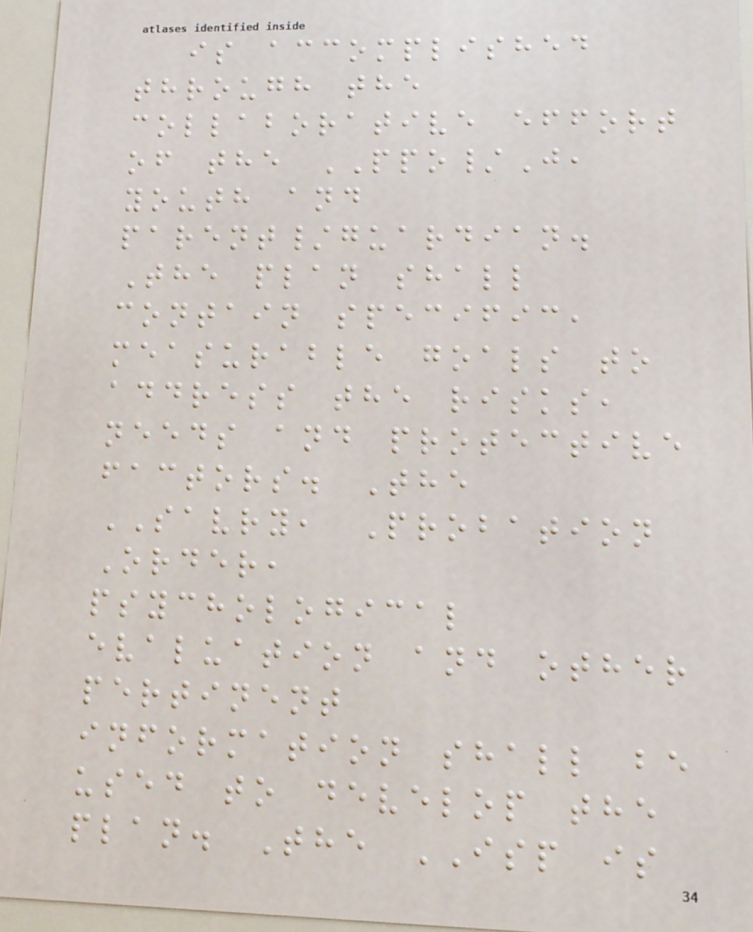is accomplished
through the
collaborative effort
of the PPO/J,
youth and
parent/guardian.
The plan shall
contain specific,
measurable goals to
address the risks,
needs and protective
factors. The
SAVRY, Probation
Order,
psychological
evaluation and other
pertinent
information shall be
used to develop the
plan. The ISP is
